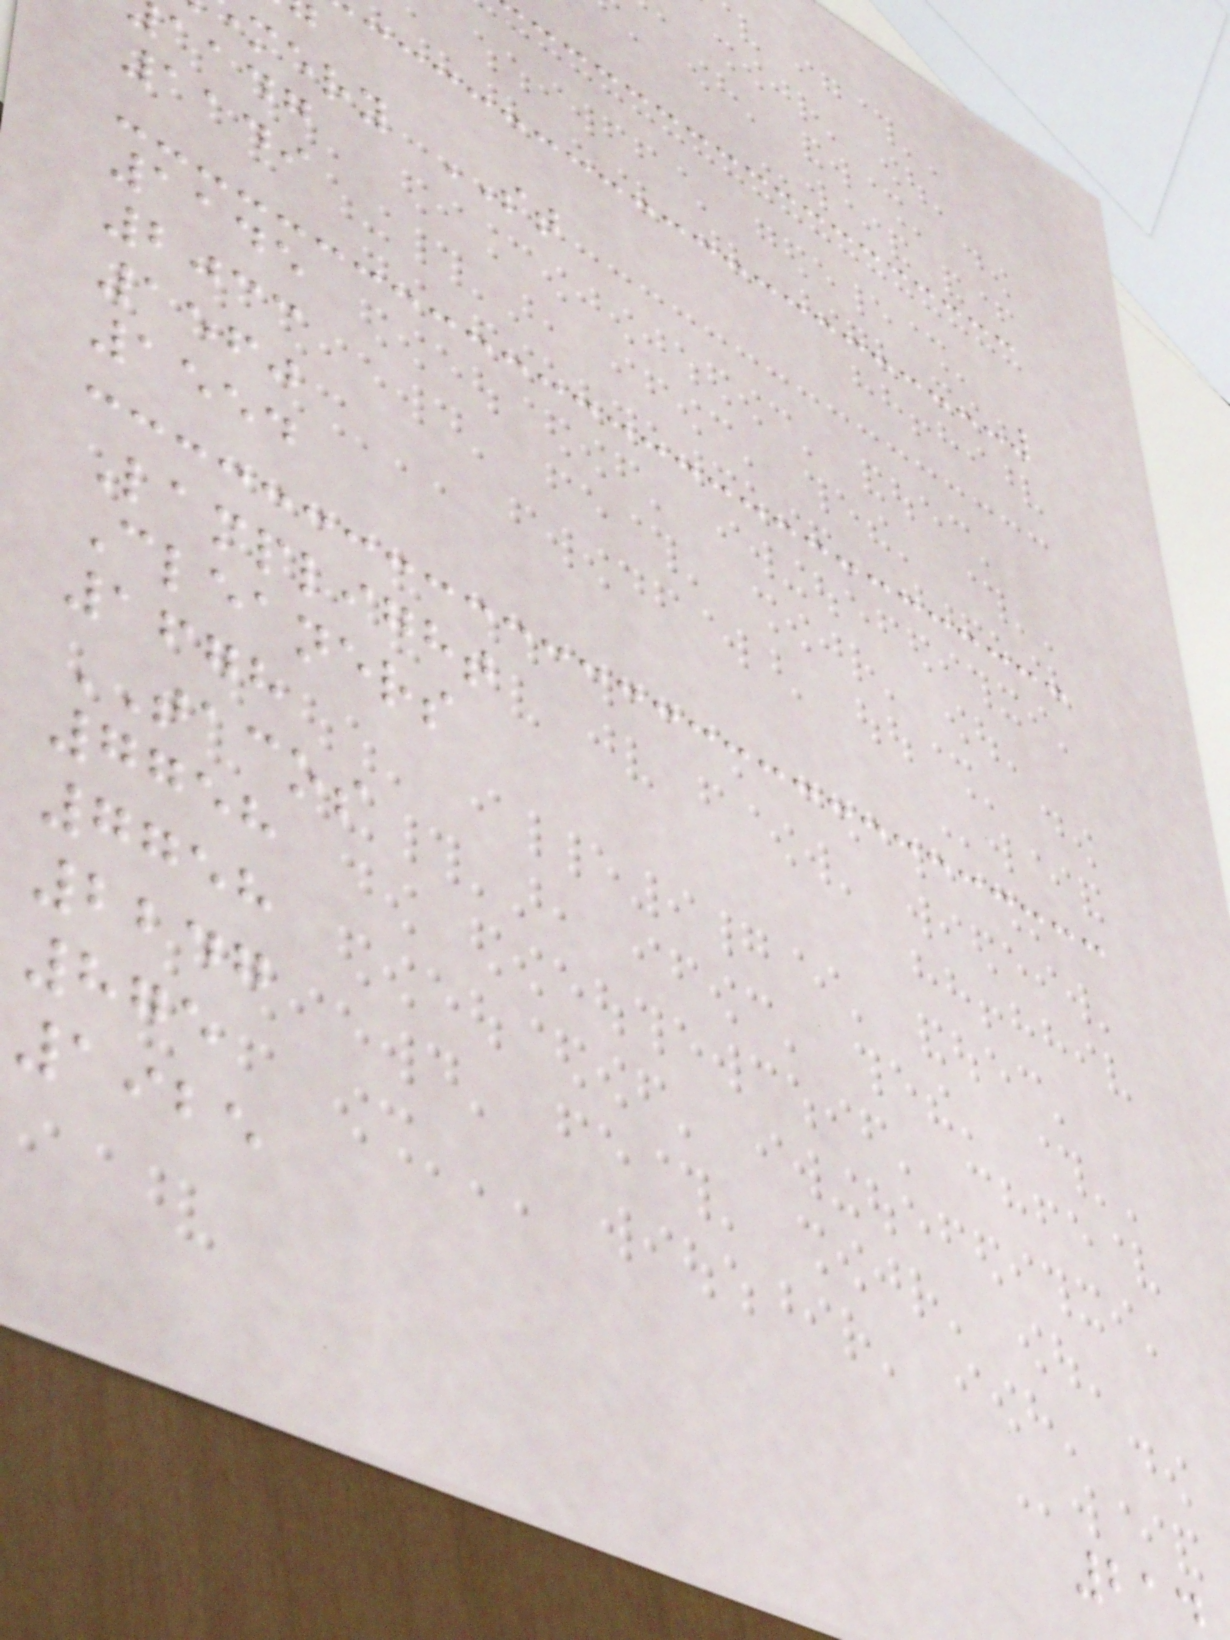mery ST
aadg
1149
1145
2033
1560
1554
Lamplight
Cleaners
1678
TACOS
7758
7758
2247
875
1925
